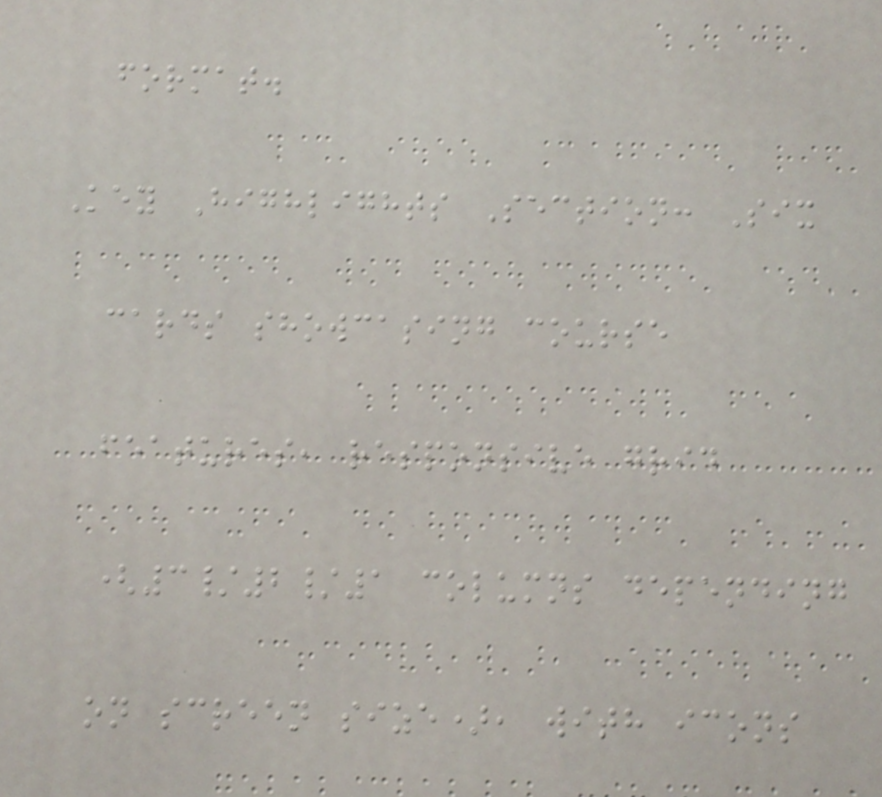format.
Key Highlights Section: Six
cards showcasing course
features, responsive grid
(3/2/1 columns depending
on screen size), with icons
